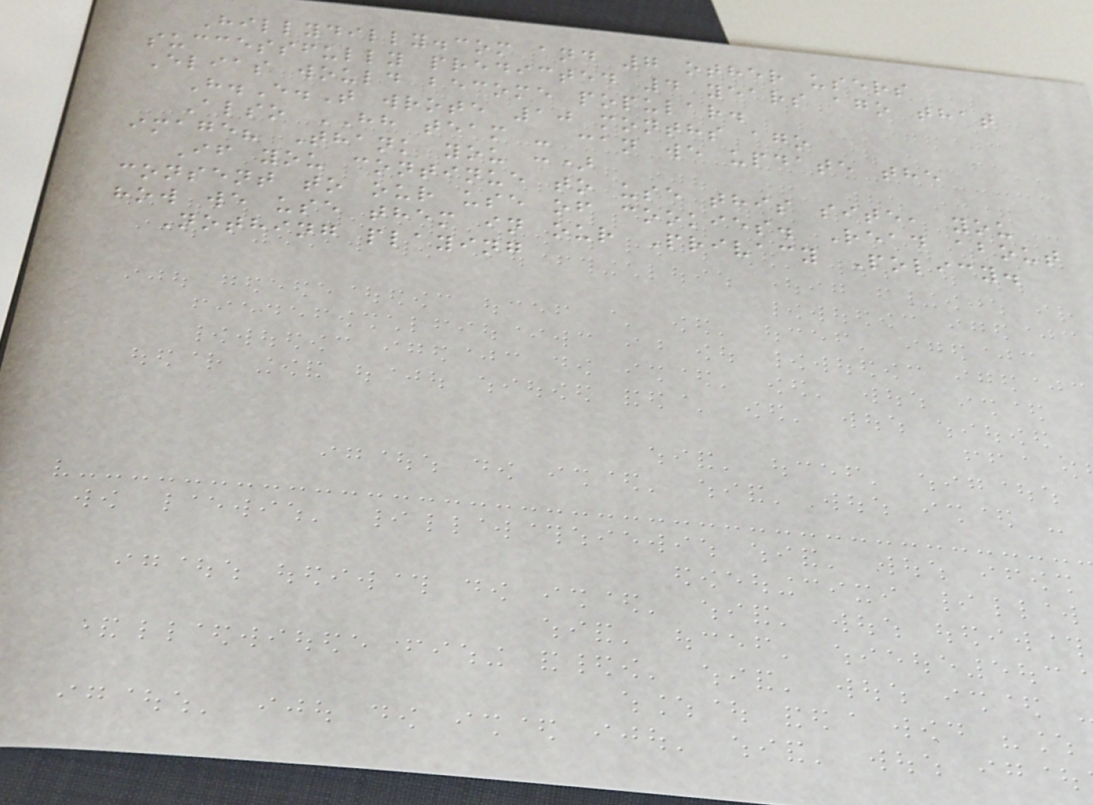Hillydilly.com and 7 other users
successfully predicted 4 years ago that
Elias would become popular.
H.E.T wrote 10 months ago
Also HH team - can we update the
image? Thank you :)
If you continue to use this site, you
consent to our use of cookies. Read about
how we use them in our Privacy Policy.
Nothing playing
